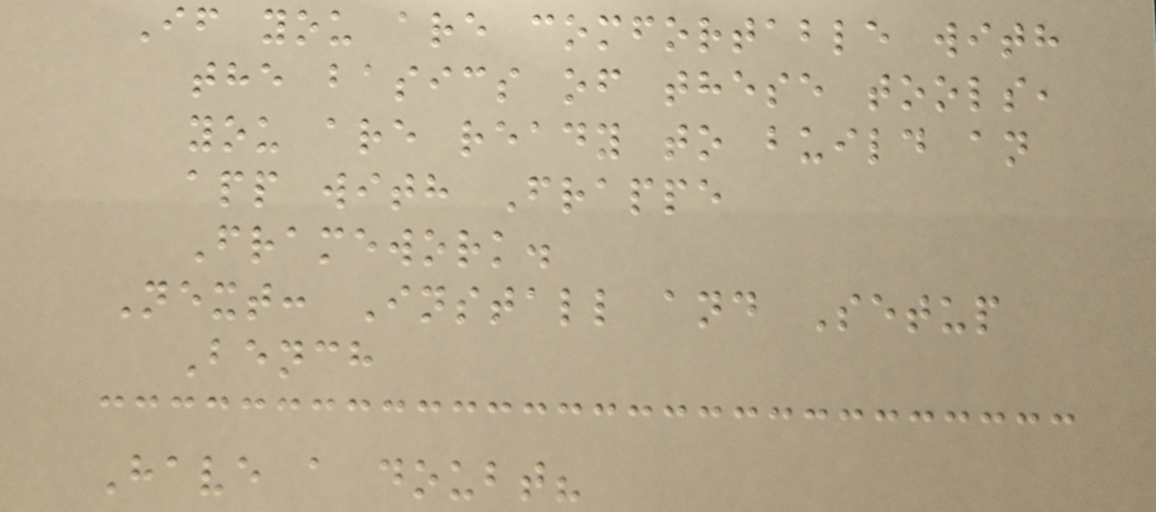If you are comfortable with
the basics of these tools,
you are ready to build an
app with Frappe
Framework.
Next: Install and Setup
Bench
Have a doubt?
